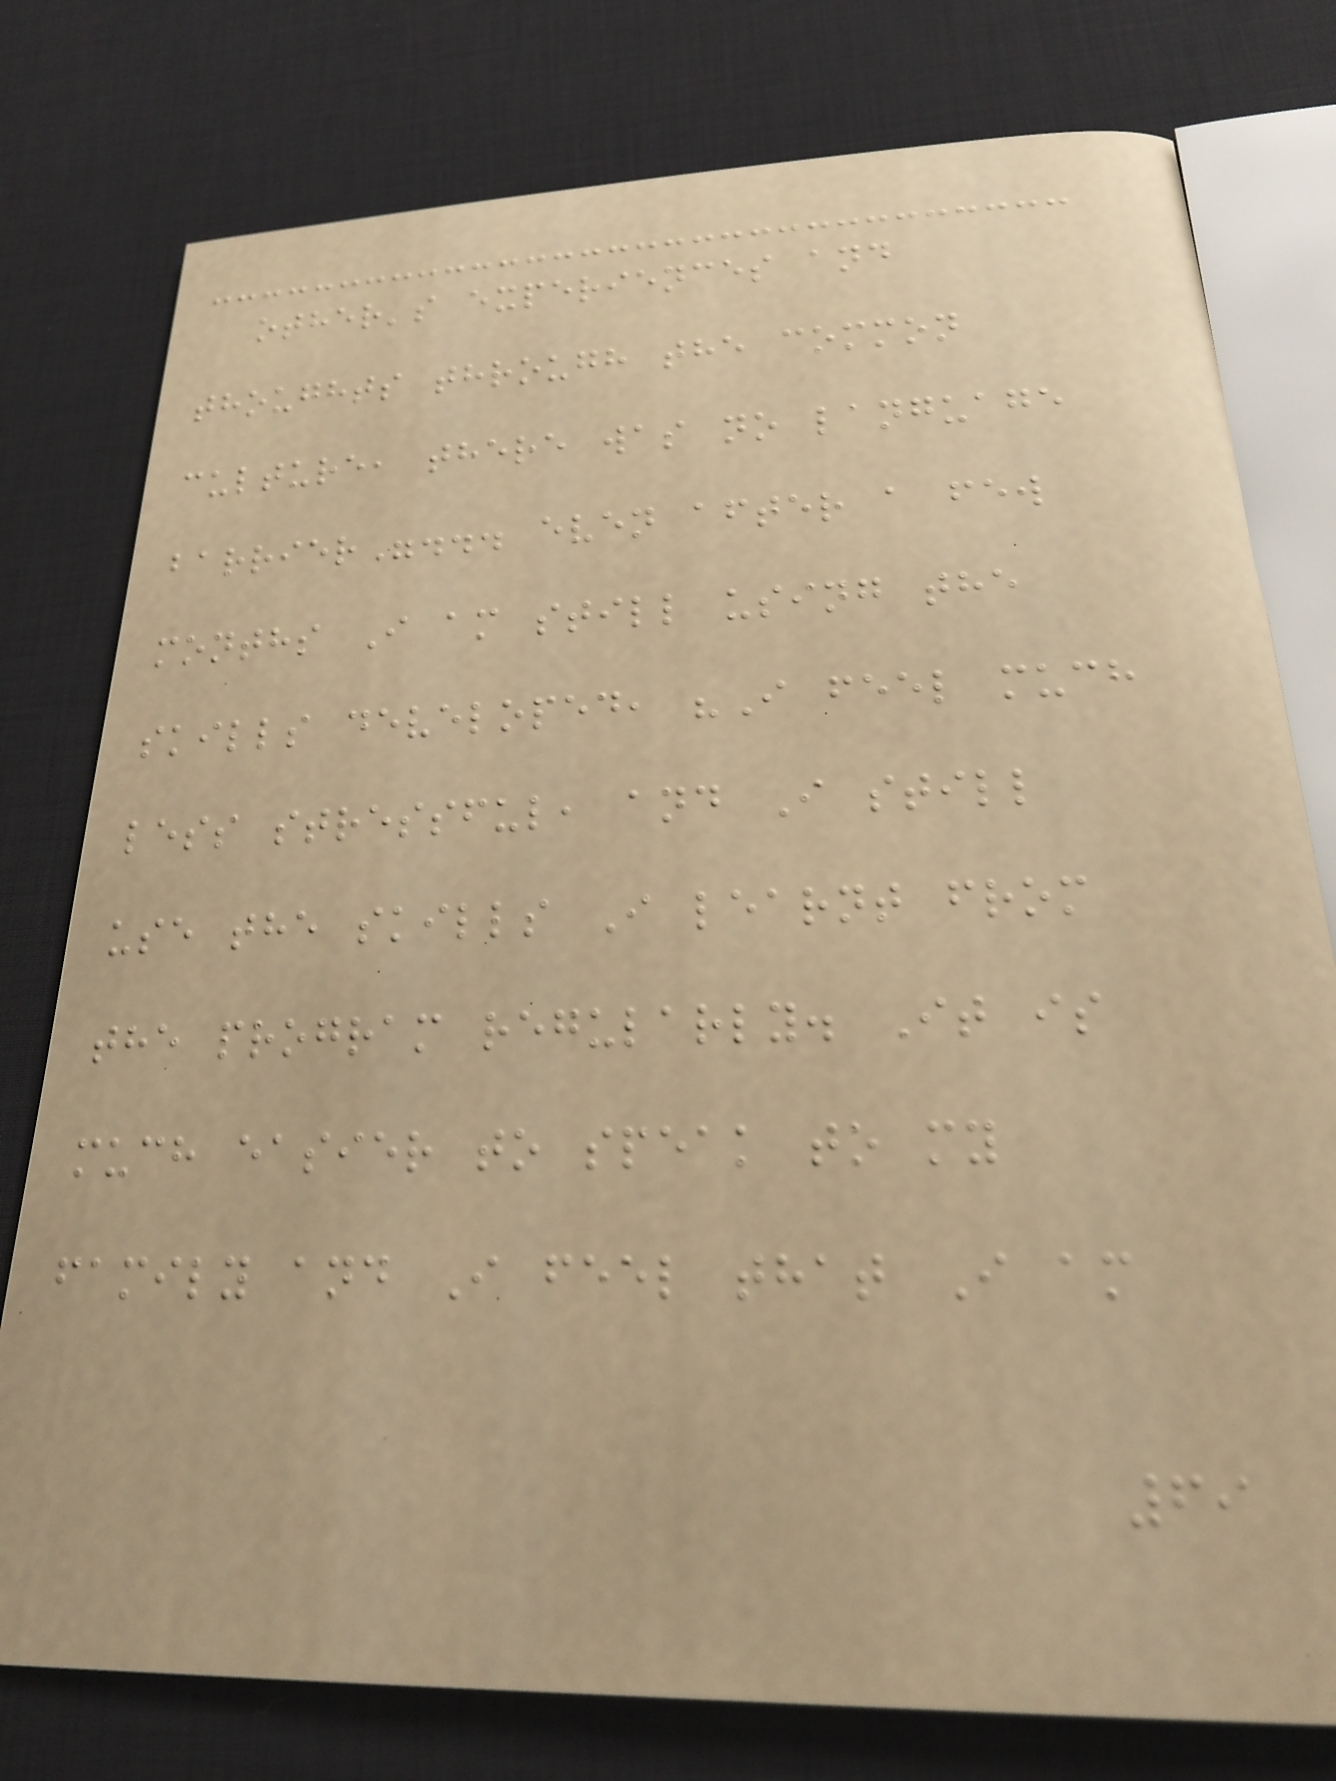other's experiences and
thoughts through the common
culture, there was no language
barrier"... even after a few
months I am still using the
skills developed, "I feel much
less stressful, and I still
use the skills I learnt from
the program regularly. It is
much easier to speak to my
family and I feel that I am
69
